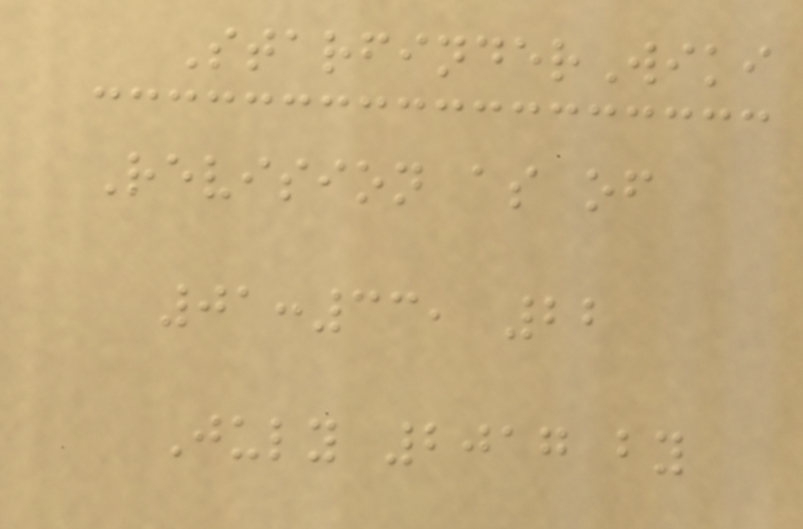StarfinderWiki
Revision as of
01:33, 22
July 2017 by
